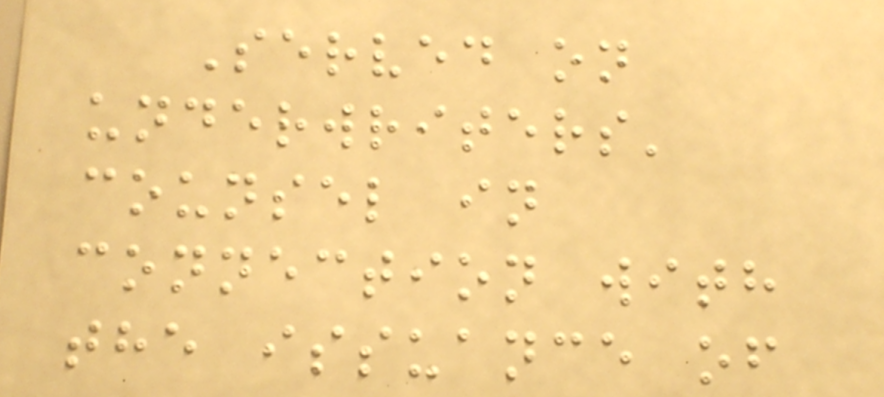Served on
underwriters'
counsel in
connection with
the issuance of
